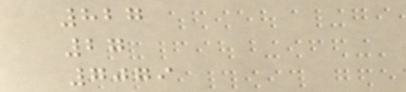827
27
7079
